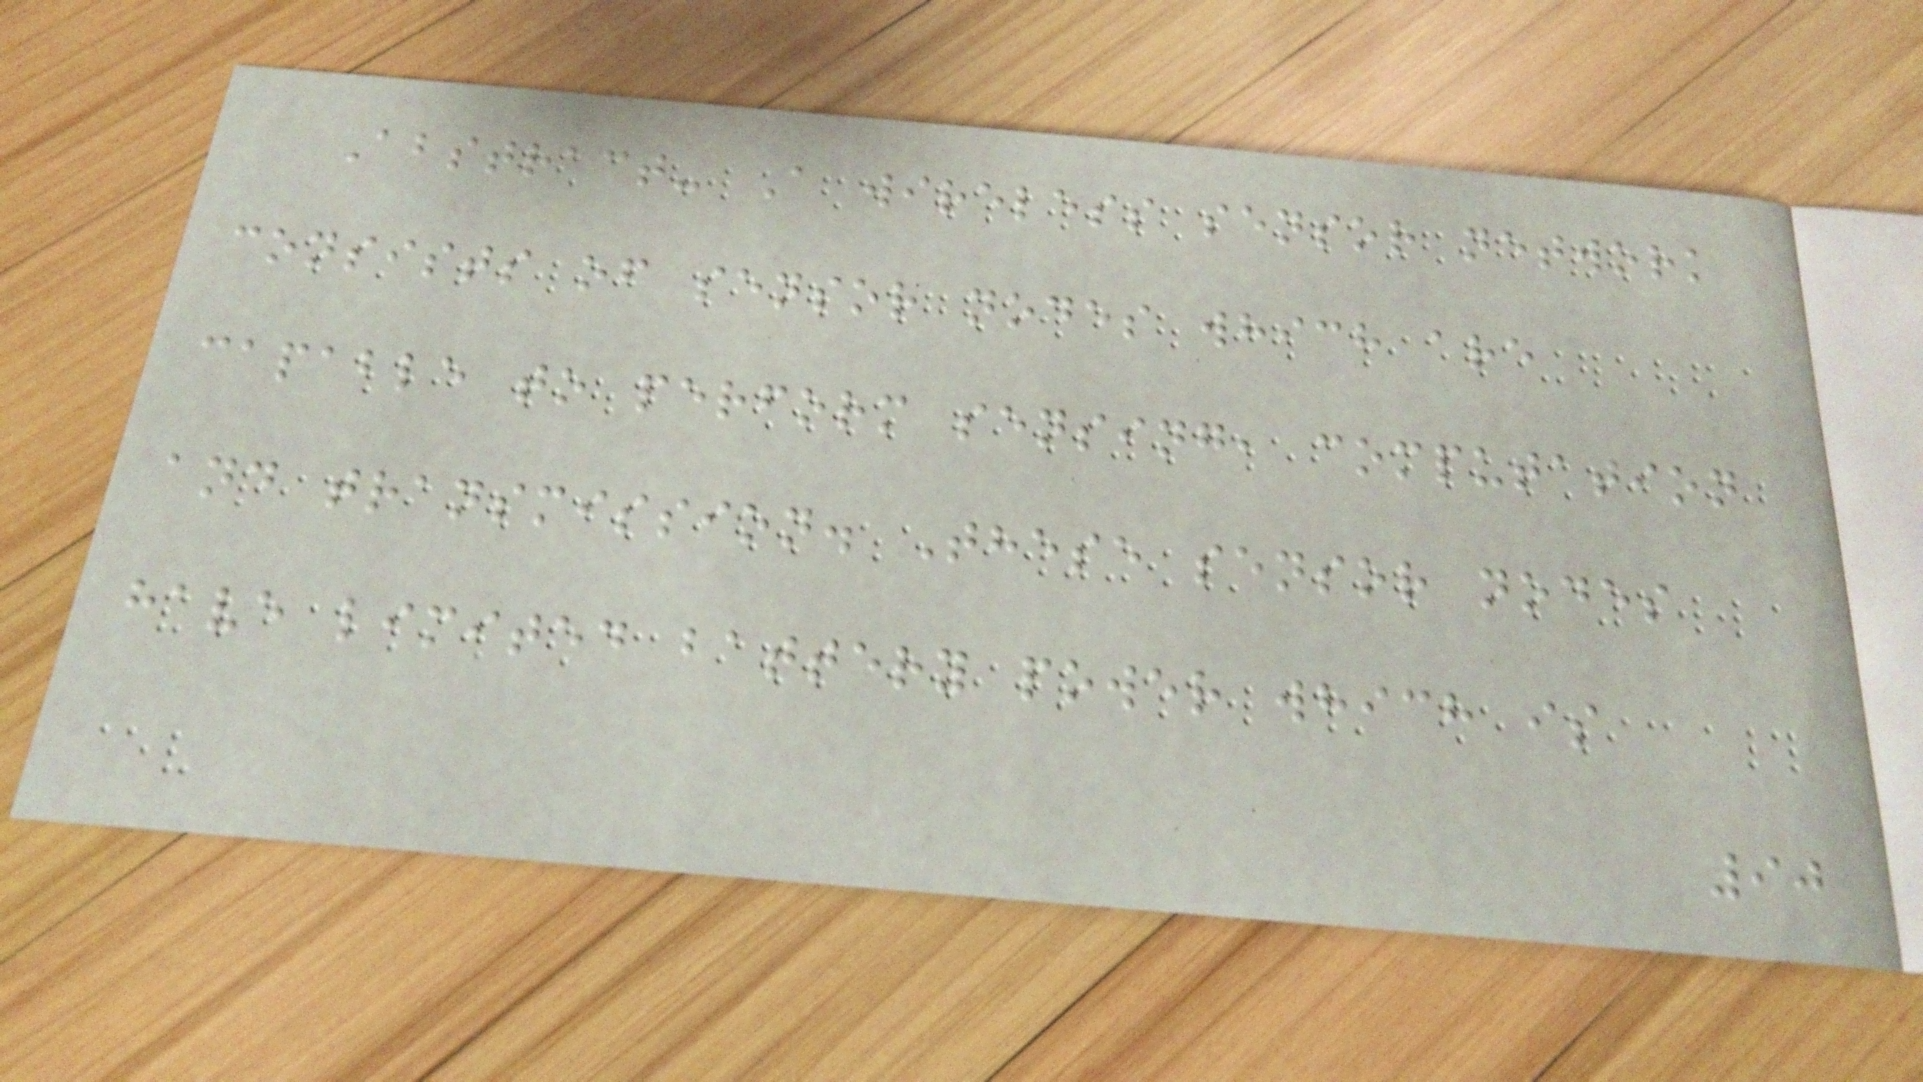Abstract- A wireless sensor network
consists of sensor nodes which are
capable to perform sensing, computation
and transmission. These sensor nodes
have limited battery power which is
90
